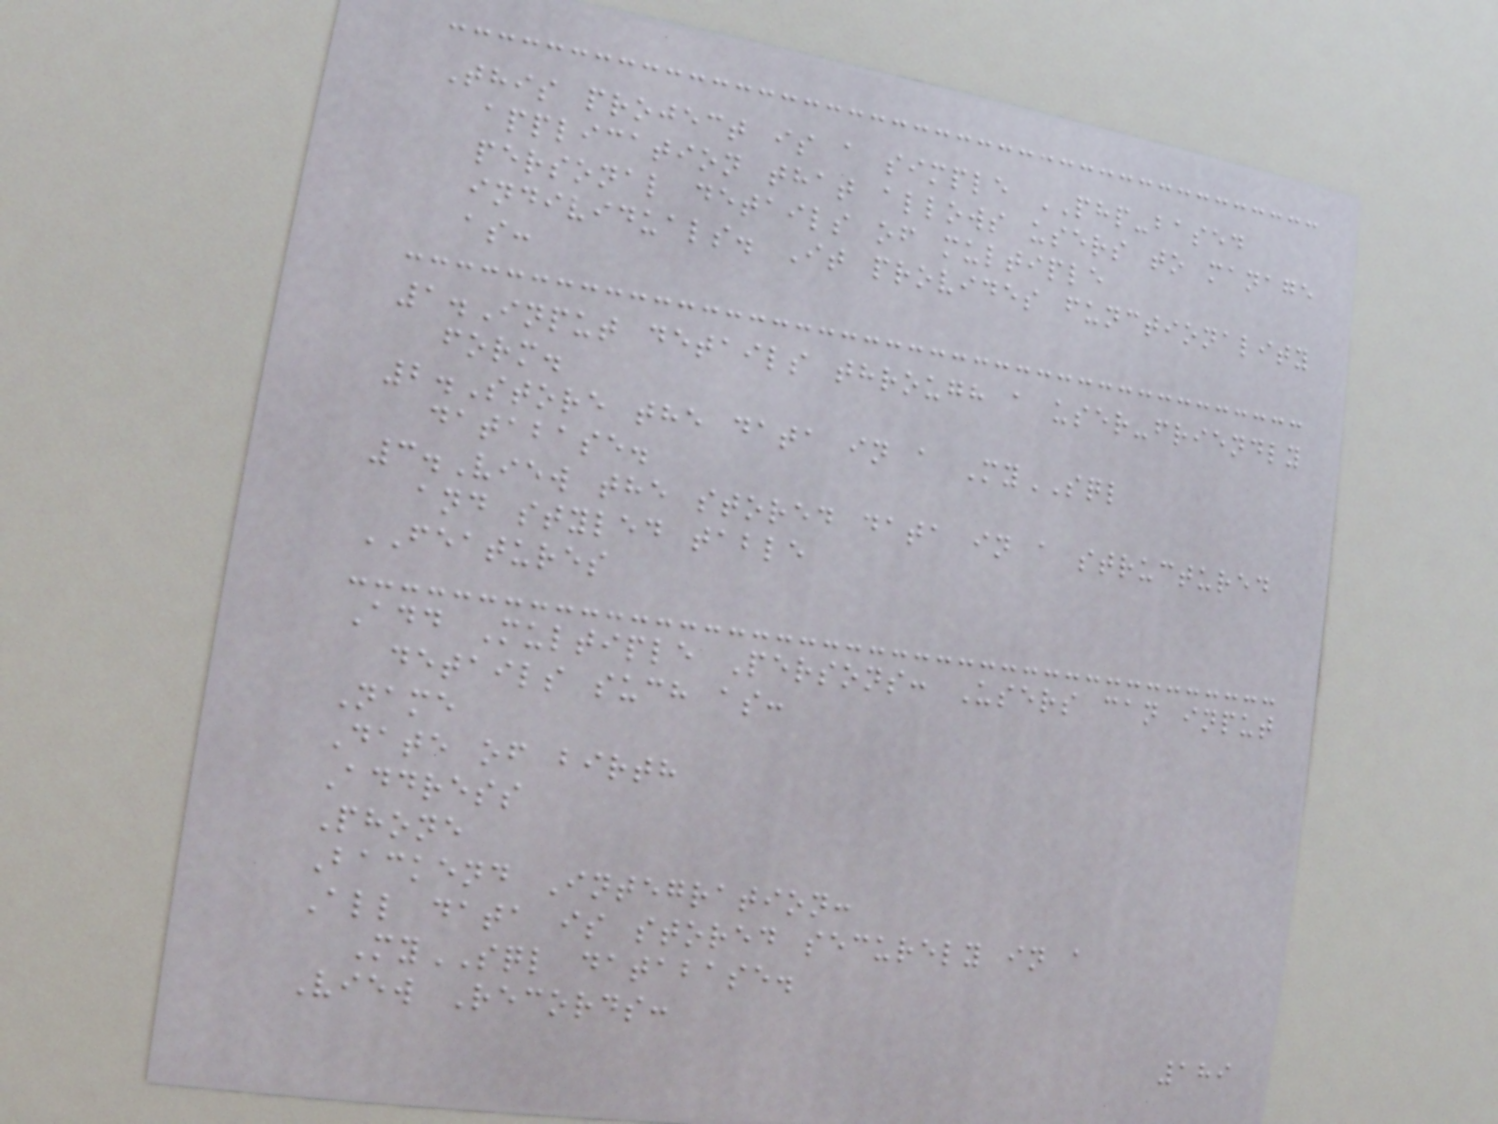This project is a simple PHP-based
application that allows users to manage
personal details of multiple
individuals. It provides functionality
as:
1.Input details through a user-friendly
form.
2.Store the data in a MySQL
database.
3.View the stored data in a structured
and styled table
FEATURES
Add Multiple Persons: Users can input
details such as:
Name
Date of birth
Address
Phone
Backend Integration:
All data is stored securely in a
MySQL database.
View Records:
189
